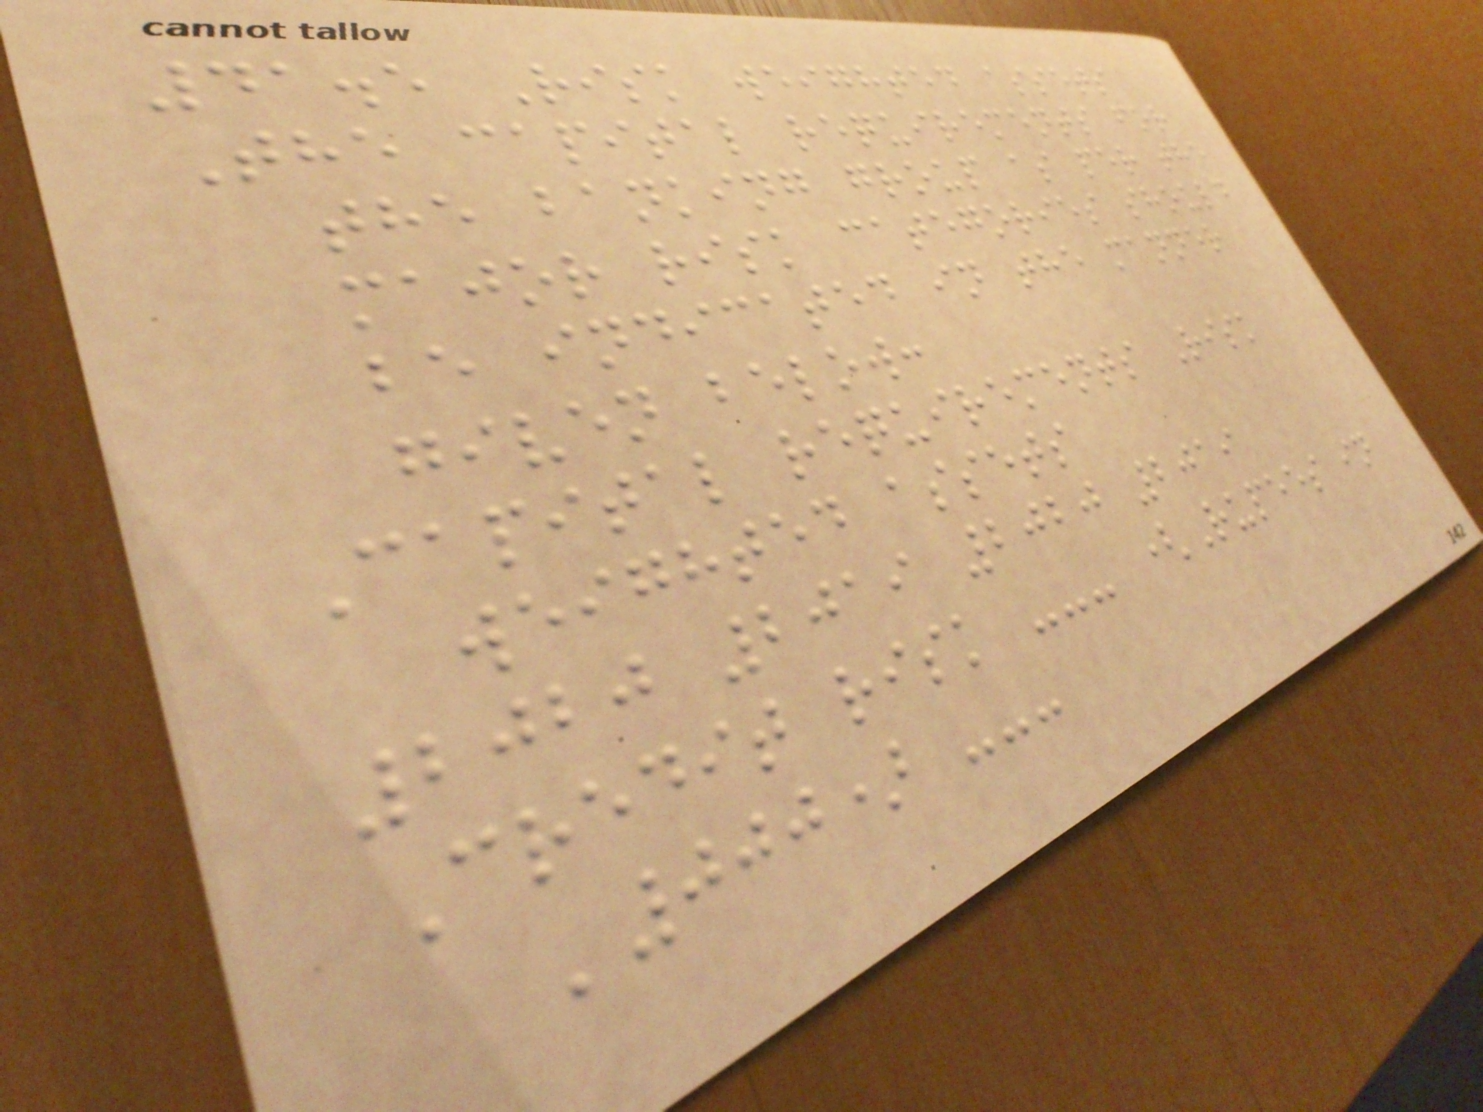41.5 Risk weighted assets
The capital requirements for
the banking group as per the
major risk categories should
be indicated in the manner
given below:
Capital requirements Risk
weighted assets
2020 2019 2020 2019
Credit risk --- (Rupees in
'000) ---
